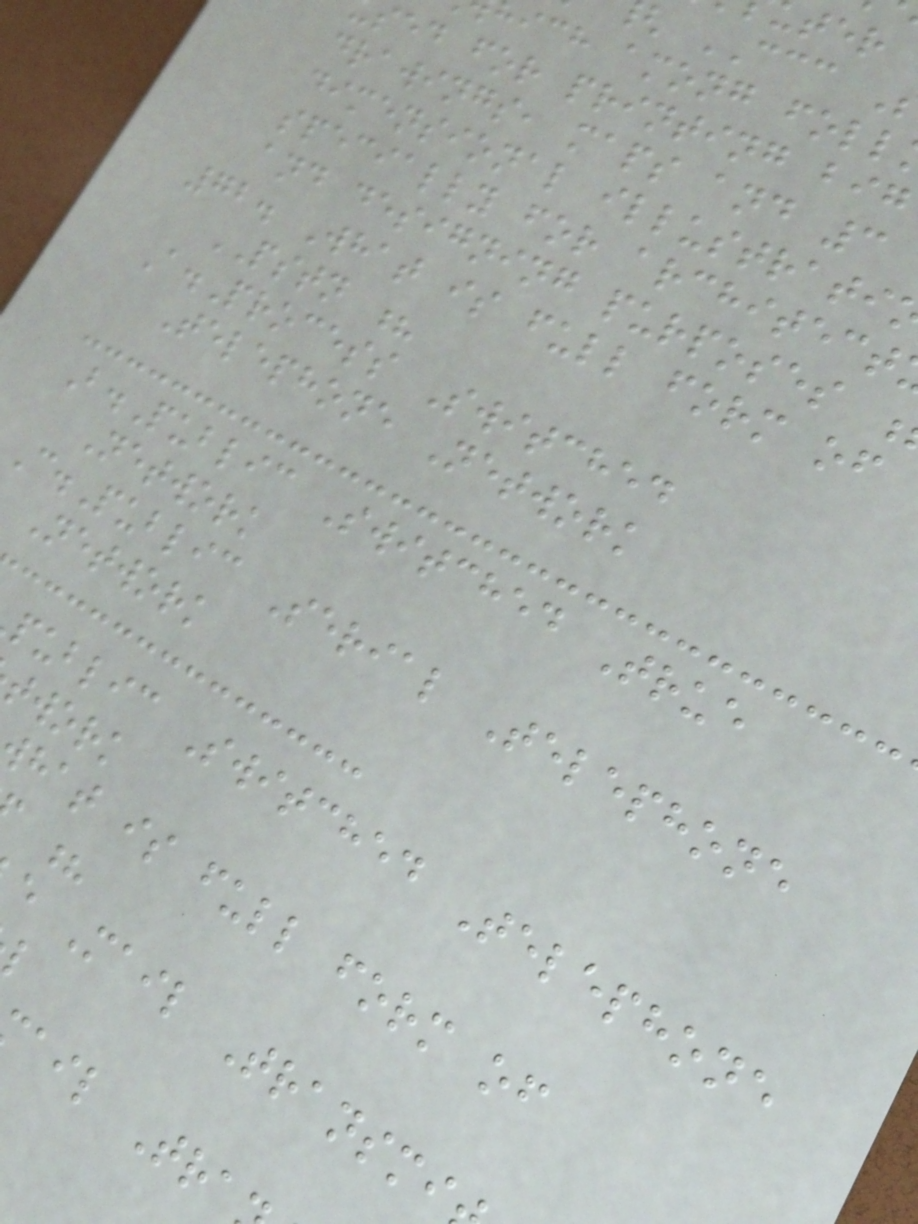ich among foll
sed for printing big
drawings, maps and 3
dimensional illustrati
specially for architect
and designing purposes
72. What is full form of
PSTN ?
A.Process Switched
Telephone Network
B.Public Switched True
Network
C.Public Serial Telephone
Network
public Switched Telephone
twork
hat is full form of
e Mail Transmi
ail Tra
